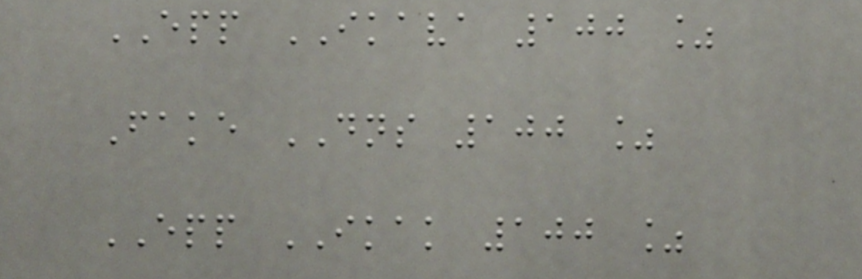EPP IKAVA 100 %
Fake DNS 100 %
EPP IKAK 100 %
